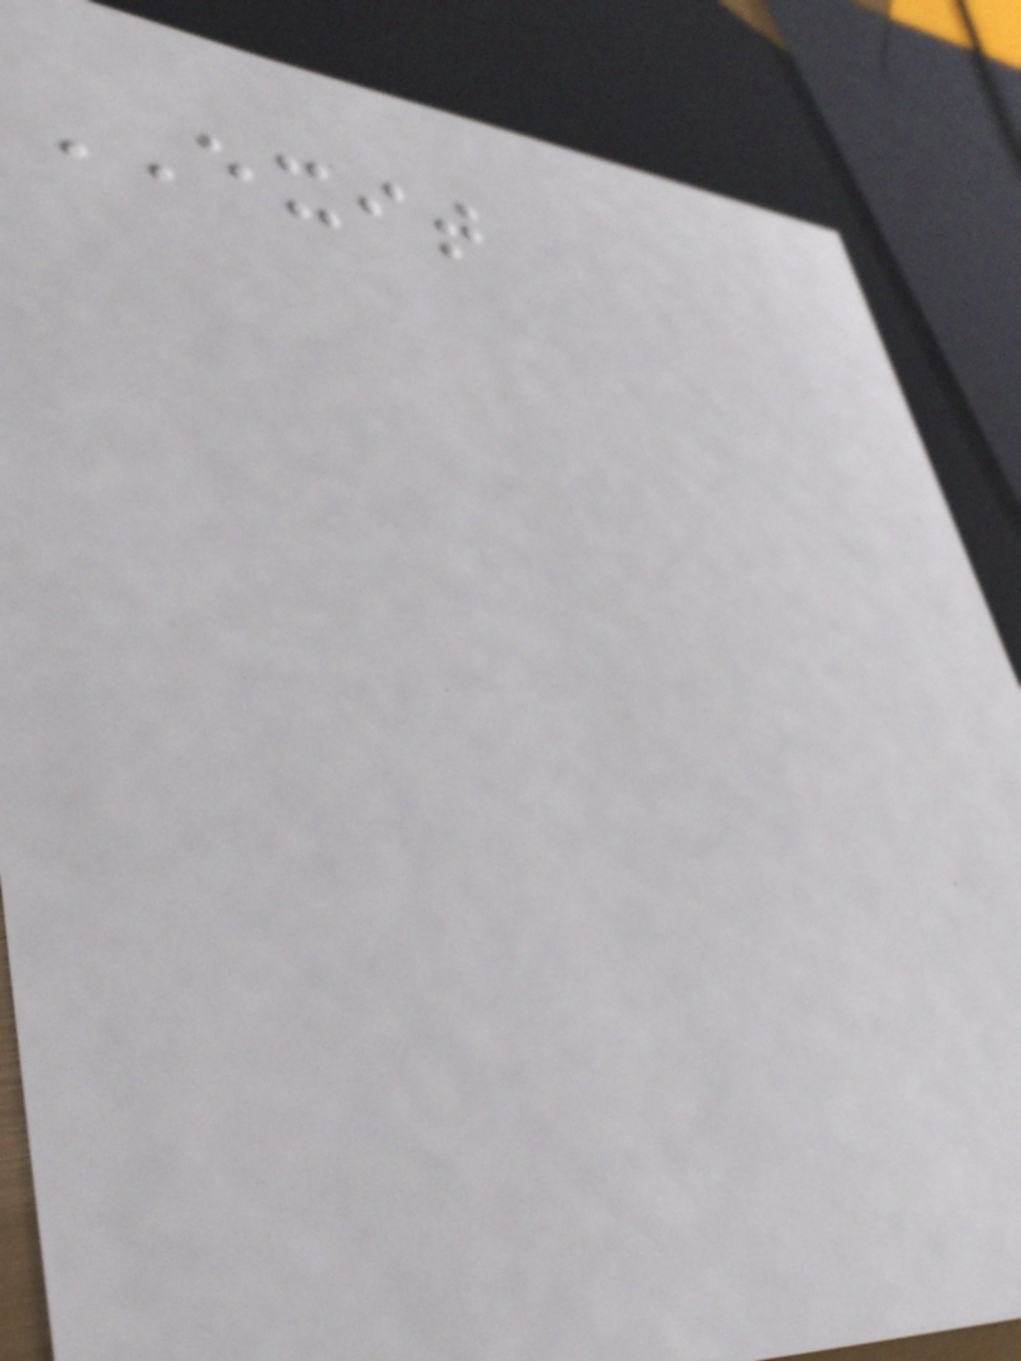EXIT
